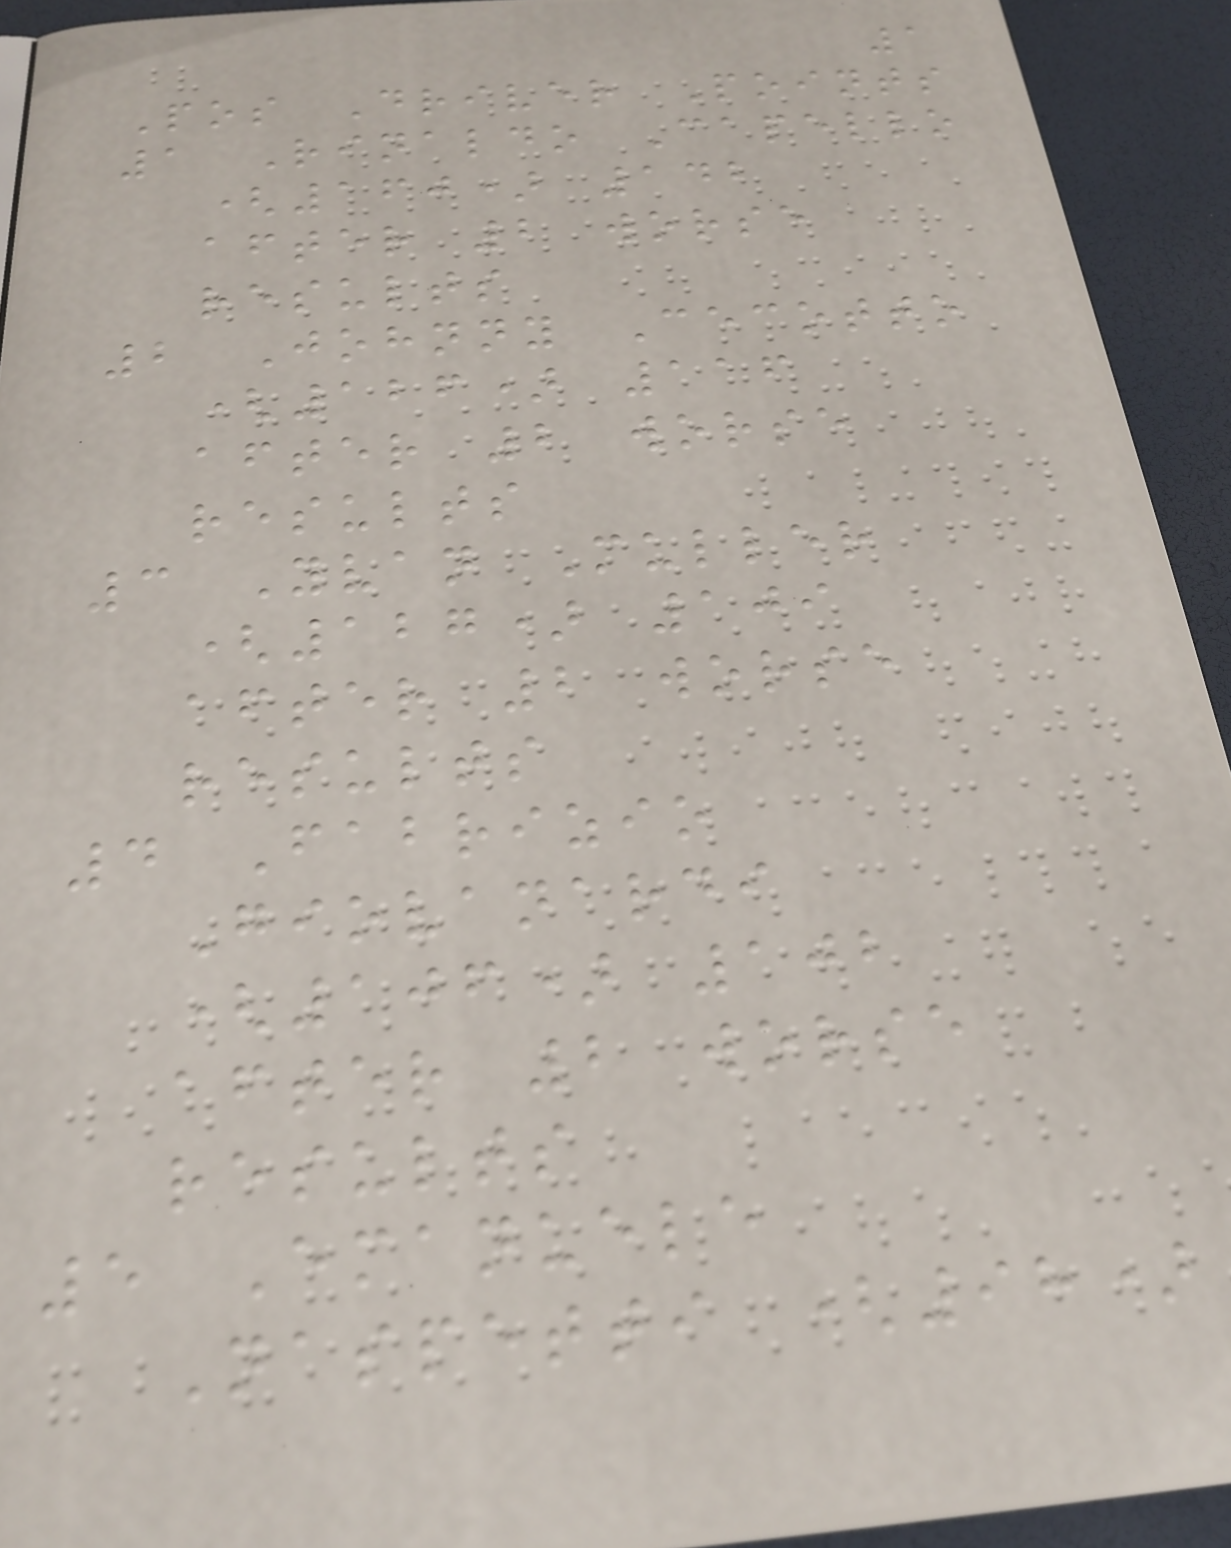1
Pos Driver Points
1 Rinaldo Capello
(160) 142
after 2 worse
results
2 Johnny Cecotto
(126) 116
after 2 worse
results
3 Yvan Muller
(127) 109
after 2 worse
results
4 Fabrizio
Giovanardi
(106) 102
after 2 worse
results
5 Emanuele
Naspetti (98)
